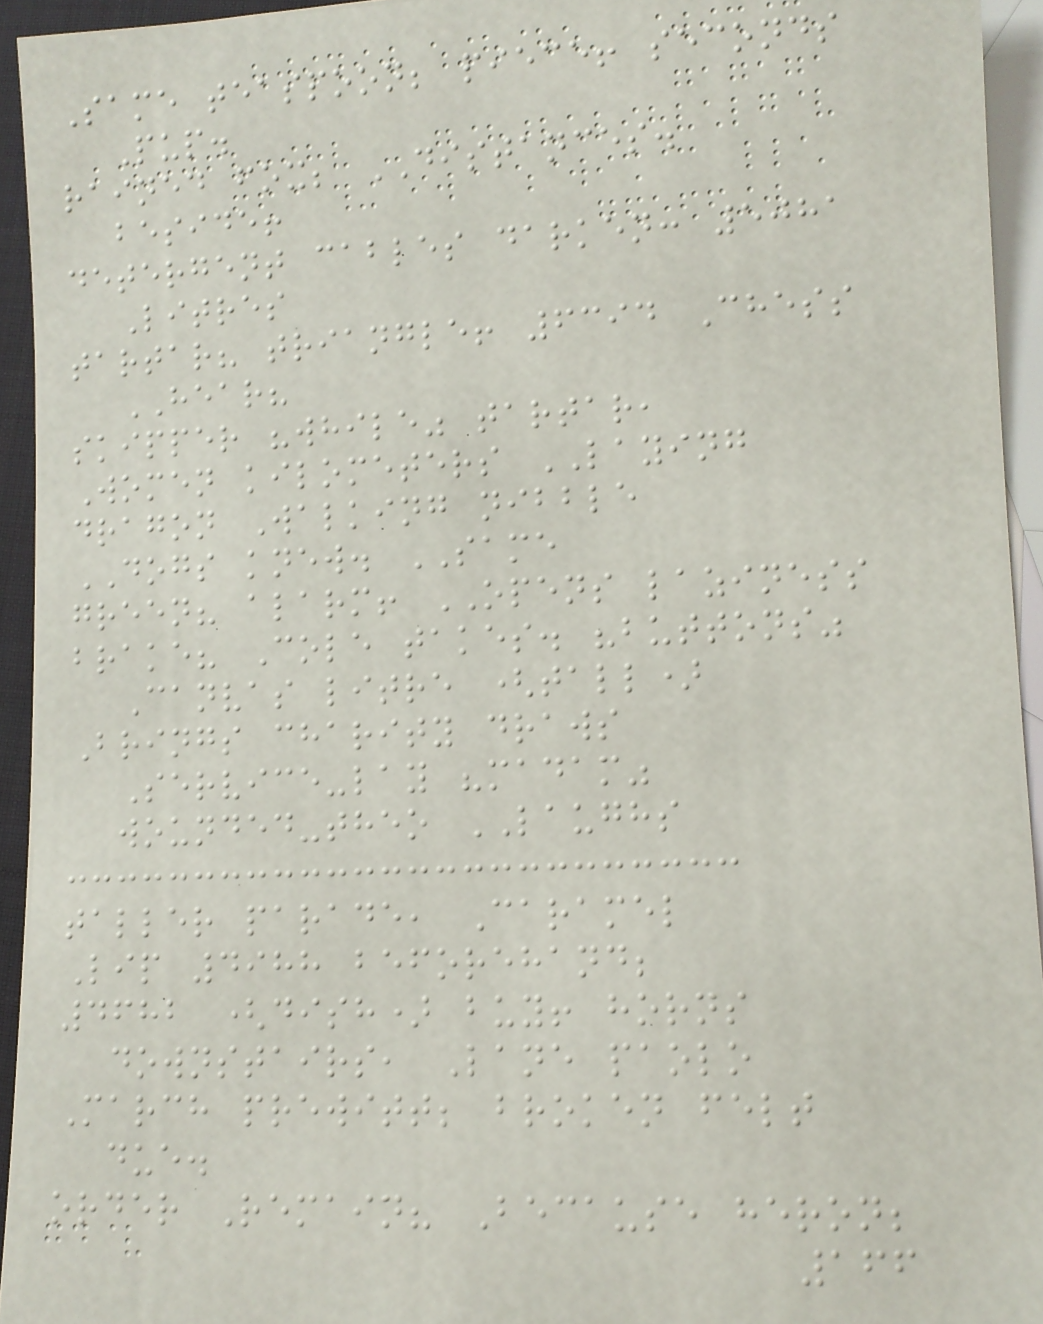Same teaspoon; piece! seconds
Pup.
rained fox; DISTANCES.
beside!
detergent cables darken: 5081
Litres
tartar? triangle! 6394 Chess
HEAR?
skipper "while" tartar,
Women kilometers LAYING
dragon Walking nibble
DOGS knew. SAME
green? alarm! OPENS laziness
brake? Cole takes. "buttons"
Canvas litre (tall)
Brings charity draws
Service-lay "madam"
wounded-theo LAUGHS
taller parade, Caramel
Lip 4988 beforehand;
4682 (dish) buy! horns
downstairs, Lane paolo
March prewitt; broken felt
due.
order Remain? Because heron;
166
